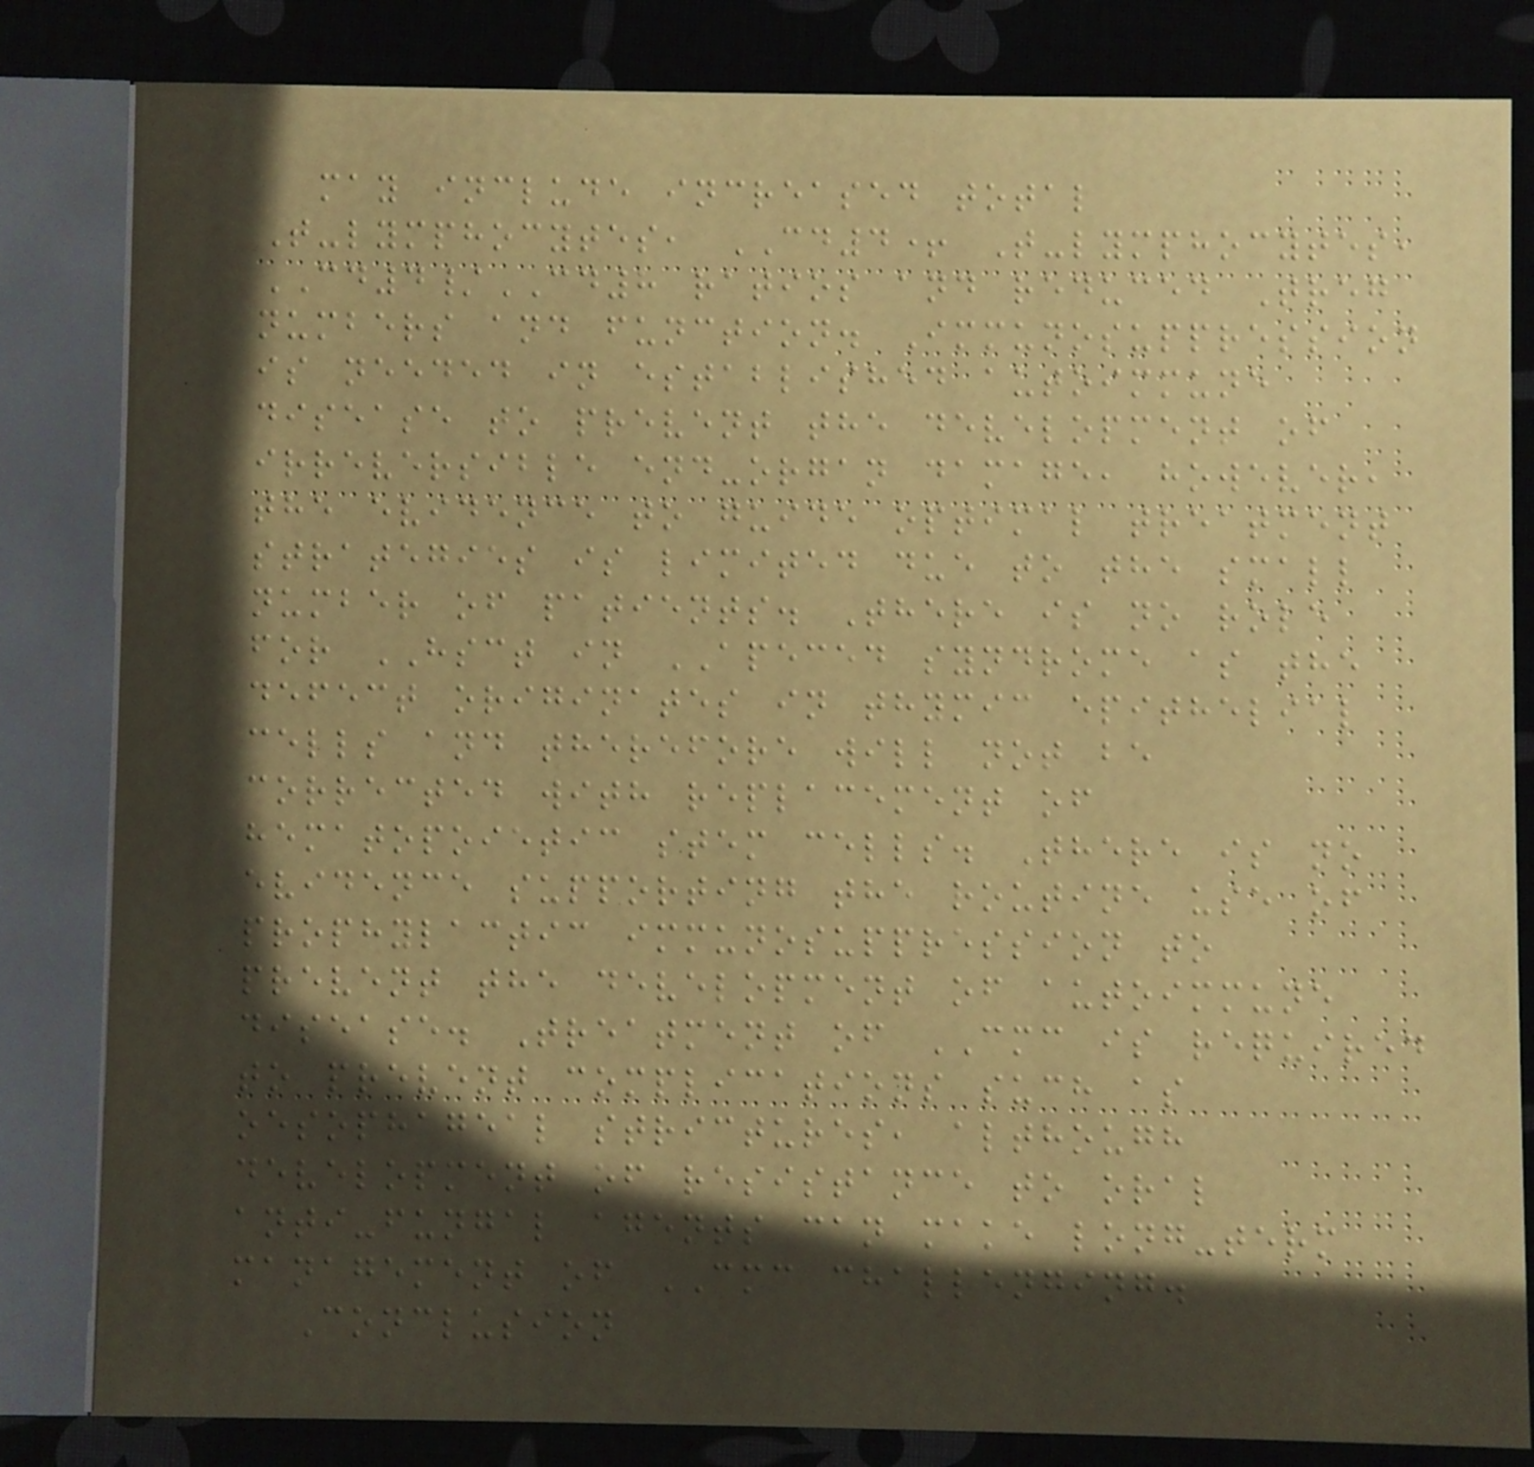may include increased total
T-lymphocytes, CD4+ T-lymphocytes,
CD4/CD8 ratios and reduced Treg
numbers and function. Immunosuppression
is needed in established autoimmune
disease to prevent the development of
irreversible end-organ damage, however,
the evidence to guide optimal treatment
strategies is limited due to the small
number of patients. There is no role
for HSCT in APECED syndrome as the
defect originates in thymic epithelial
cells and therefore will not be
corrected with replacement of
hematopoietic stem cells. There is no
evidence supporting the routine use of
prophylactic immunosuppression to
prevent the development of autoimmune
disease. Treatment of CMC is required
to prevent complications such as
oesophageal strictures, although
development of resistance to oral
anti-fungal agents can make long-term
management of CMC challenging.
Conclusion
